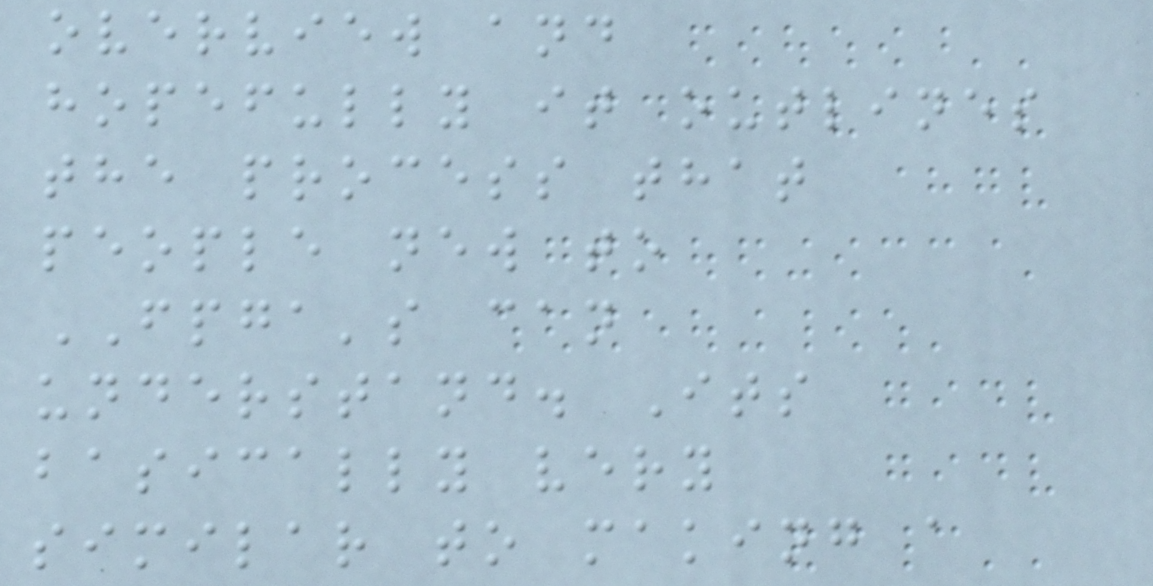overview and
hopefully it outlines
the process that
people new to
FPGA's can
understand. Its
basically very
similar to making a
